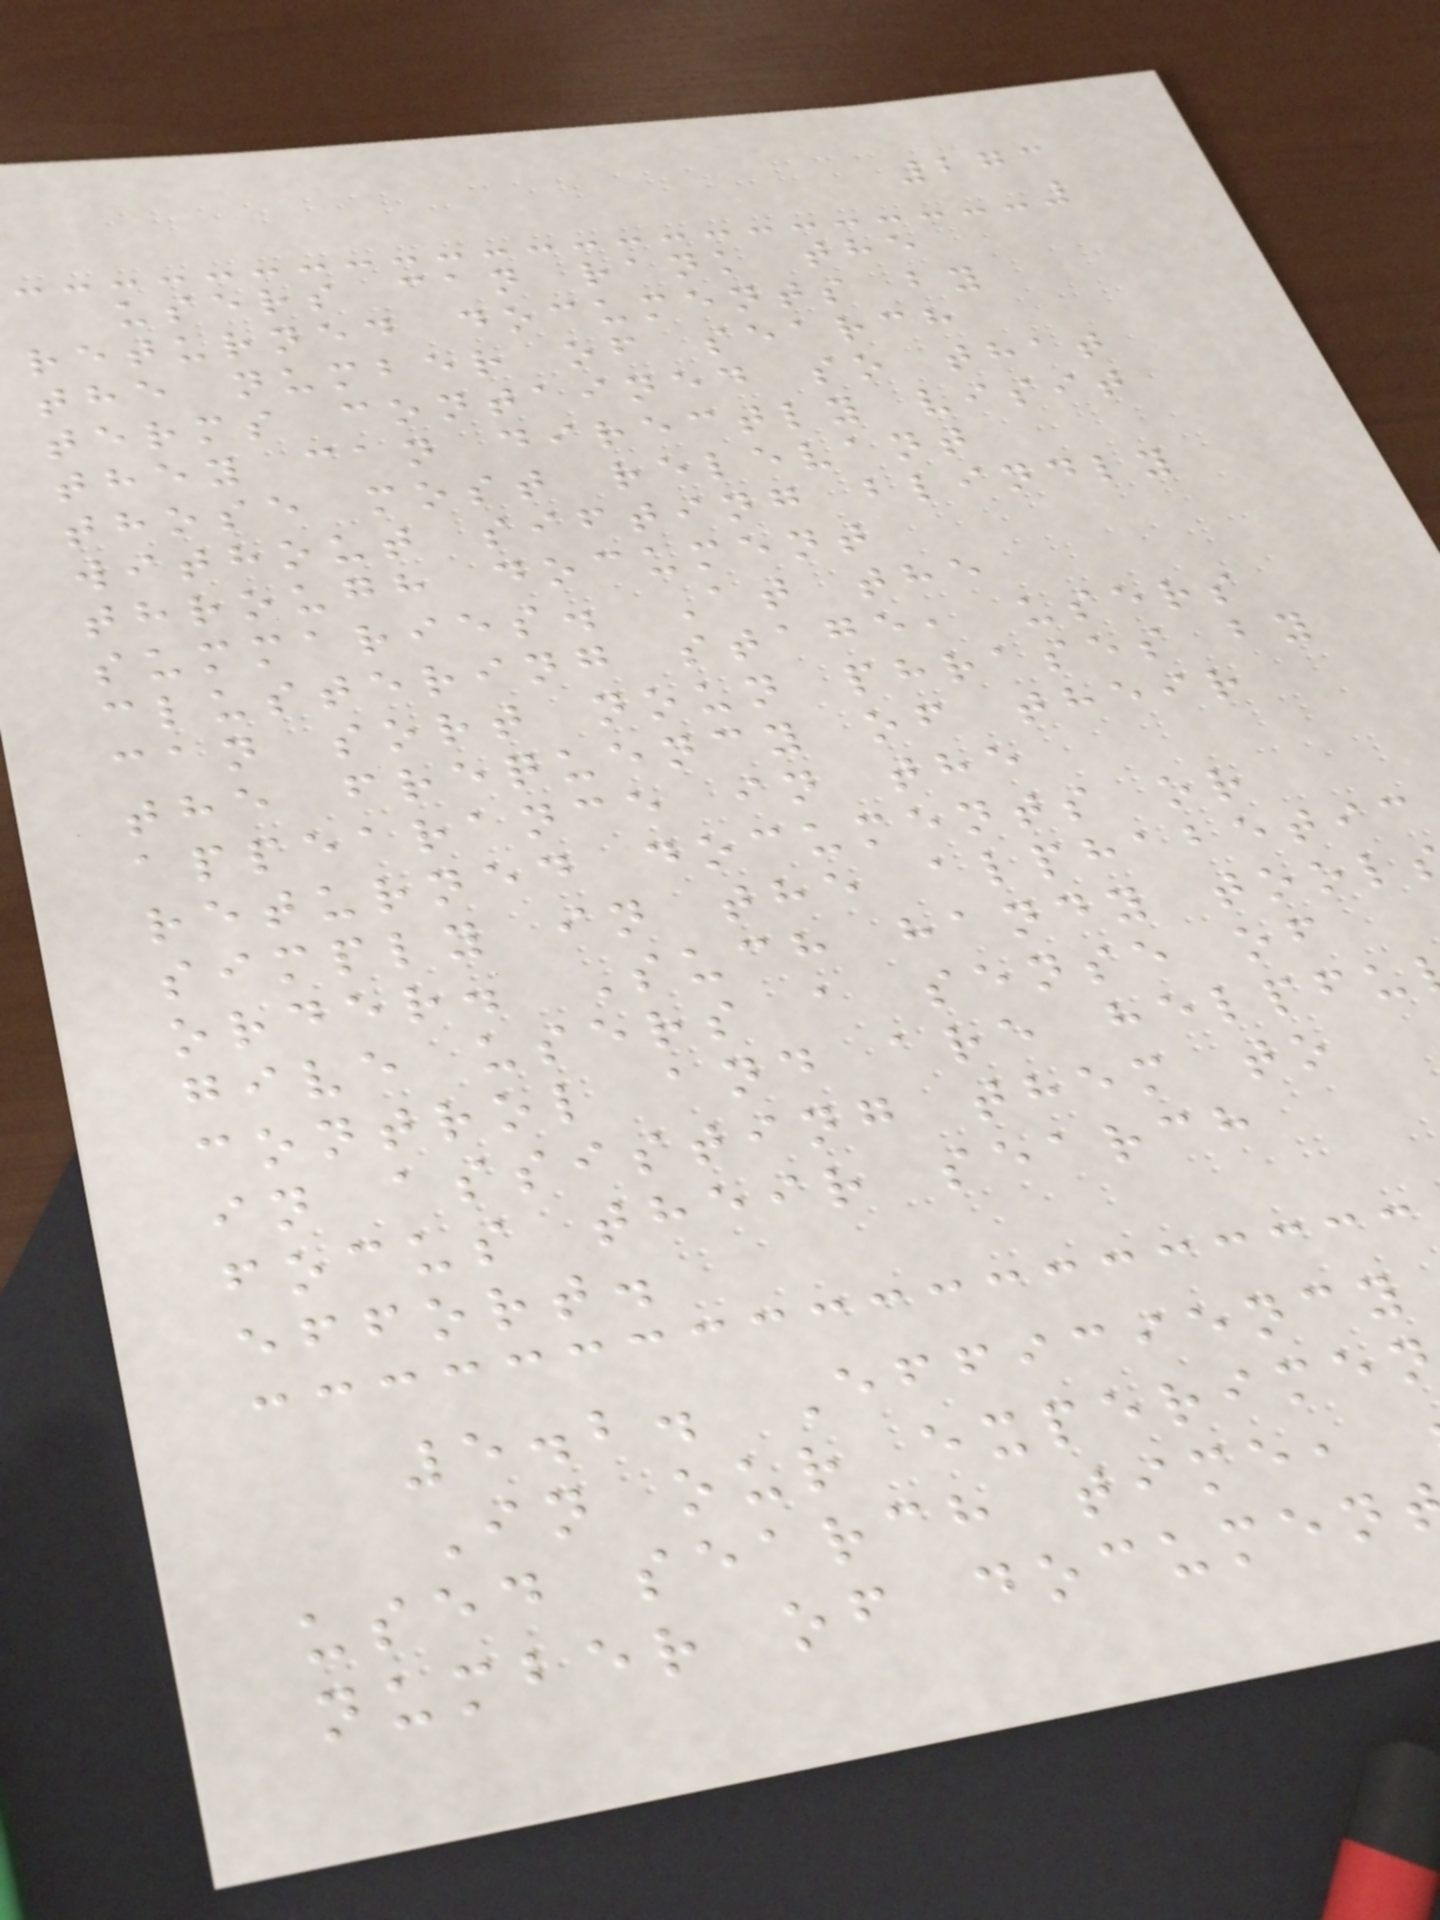273
users can rank the
returned documents by
the number of search
terms contained so that
they can directly visit
those most relevant
without sifting blindly
through document
summaries. At the
clustering stage, users
can sort noun phrases by
the frequency of their
appearance in the
returned documents or
simply in the alphabetic
order. Such handy tool
give users a sense of
control and are helpfu
in assisting them to
focus their search
effort.
5.2. Efficiency
In our experimen
used search time,
number of documen
